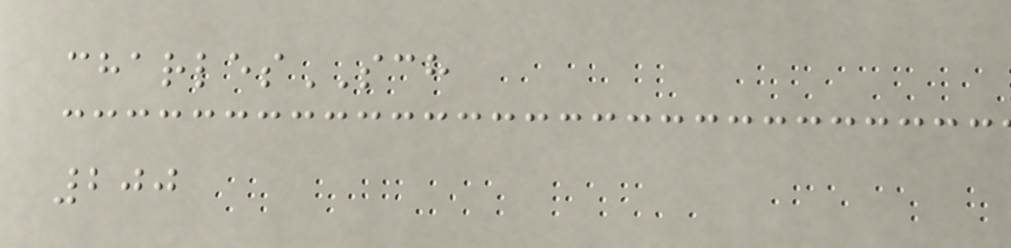charlesSCH
200
